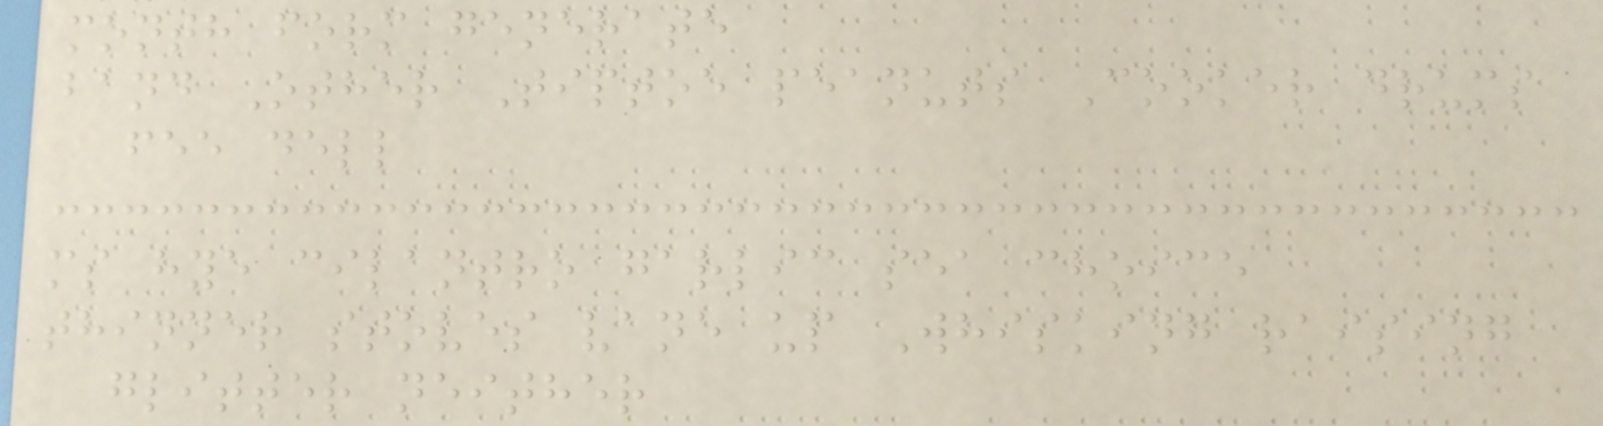month form generate
band Other Tiptoe peanuts Cooker drums
fee dell
ms hye cilantro garlic sea choice
thinner stoves vane up Whisking raising
glitter neither
